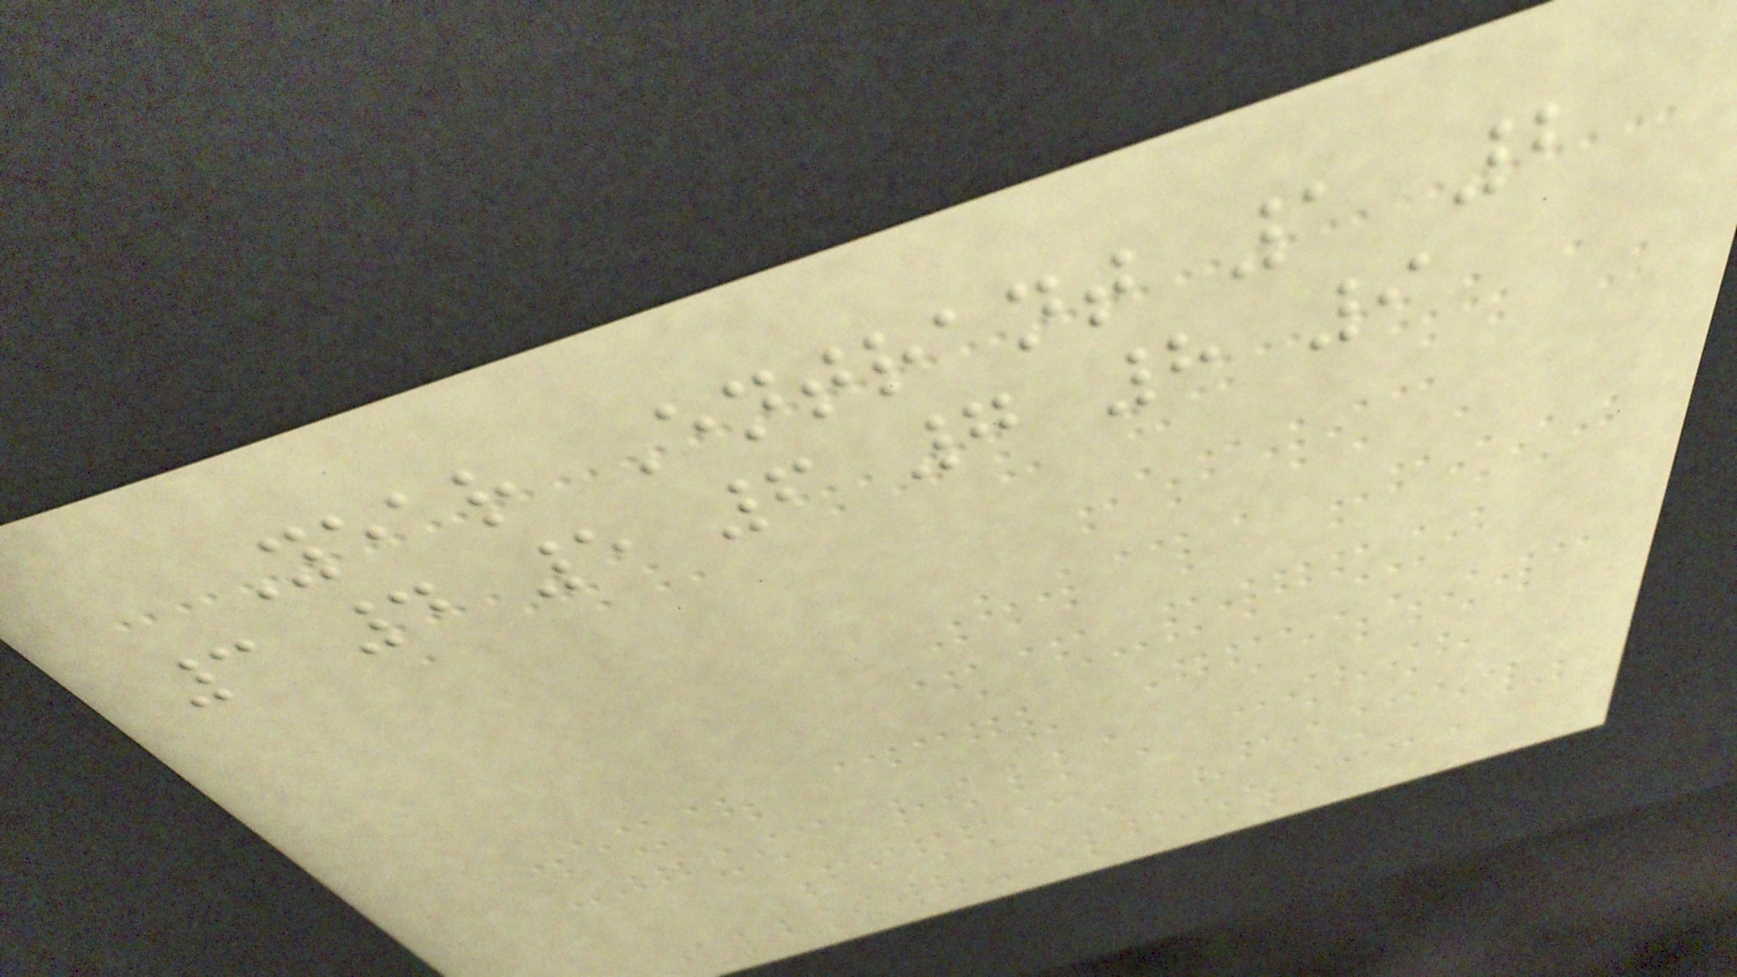Year Entrant 1 2
3 4 5 6 7 8 9
